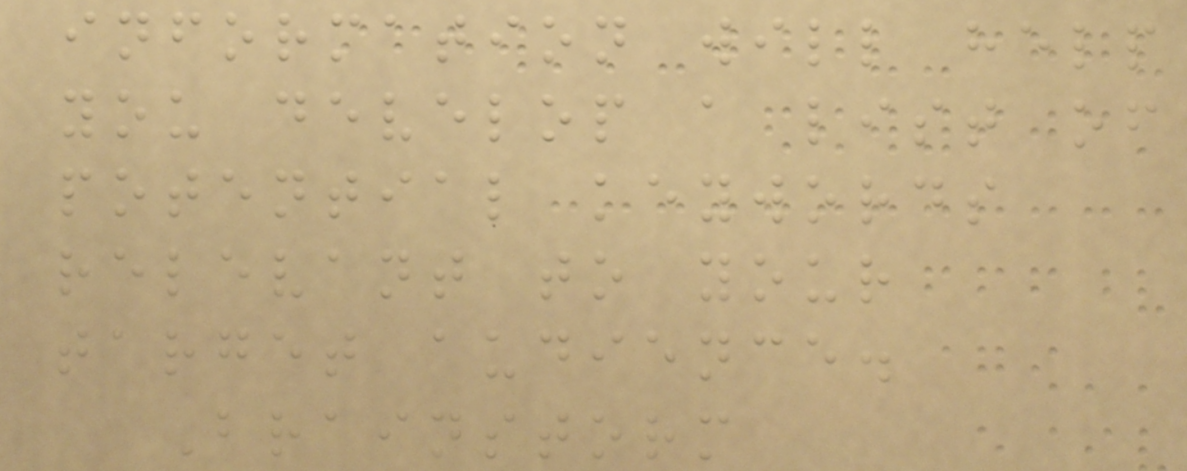information will help
you develop a list of
potential keywords
relevant to your
target audience.
Brainstorm
